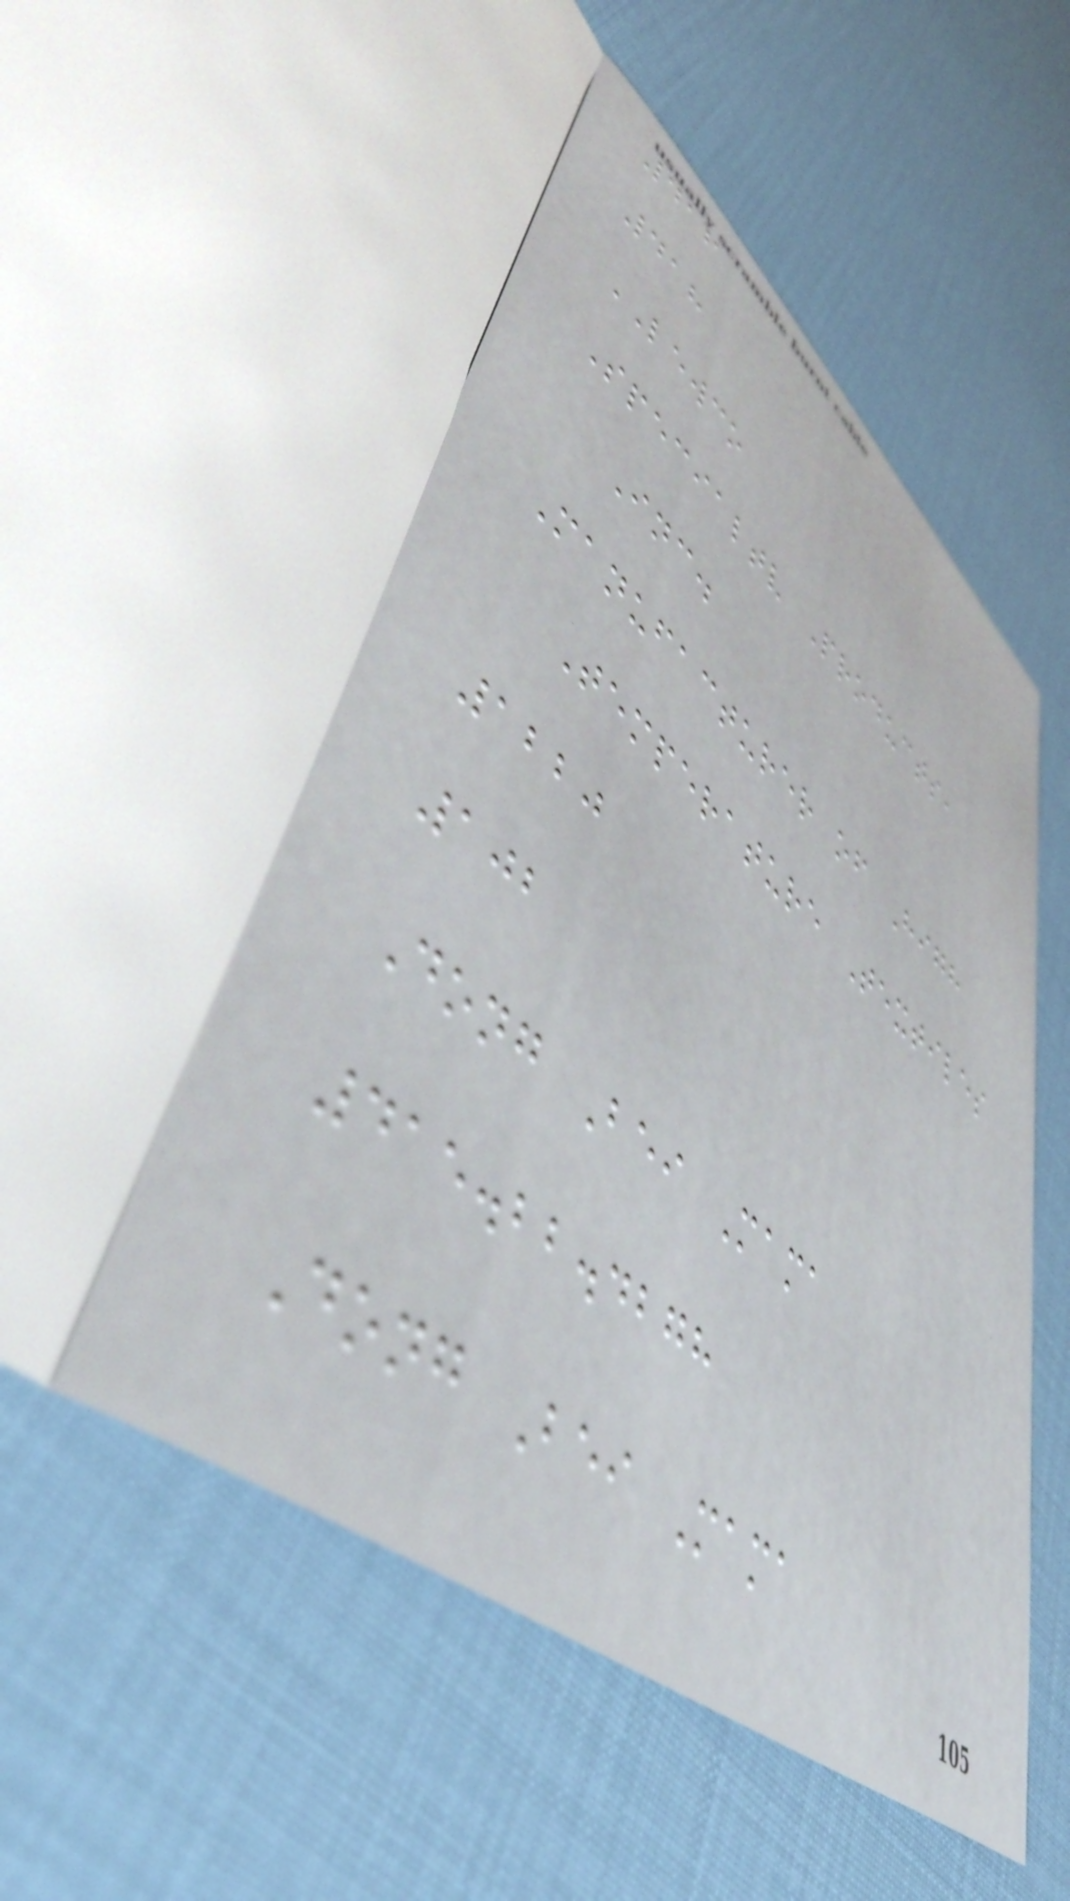416
418
LEWCO
Specialtv Products,
Inc.
Manufacturer of High
Temperature Textiles
1220
102
Dong Bei Mama
415.22.4278
Dong Bei Mama
